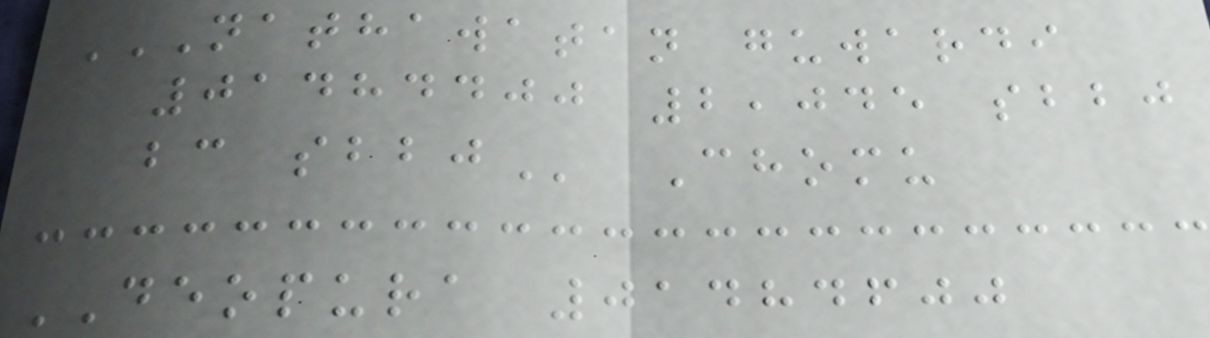NATHAWATAN GUWARDI
01484400 2,045 SBBJ
BC SBBJ Chomu
DEOPURA 01484600
